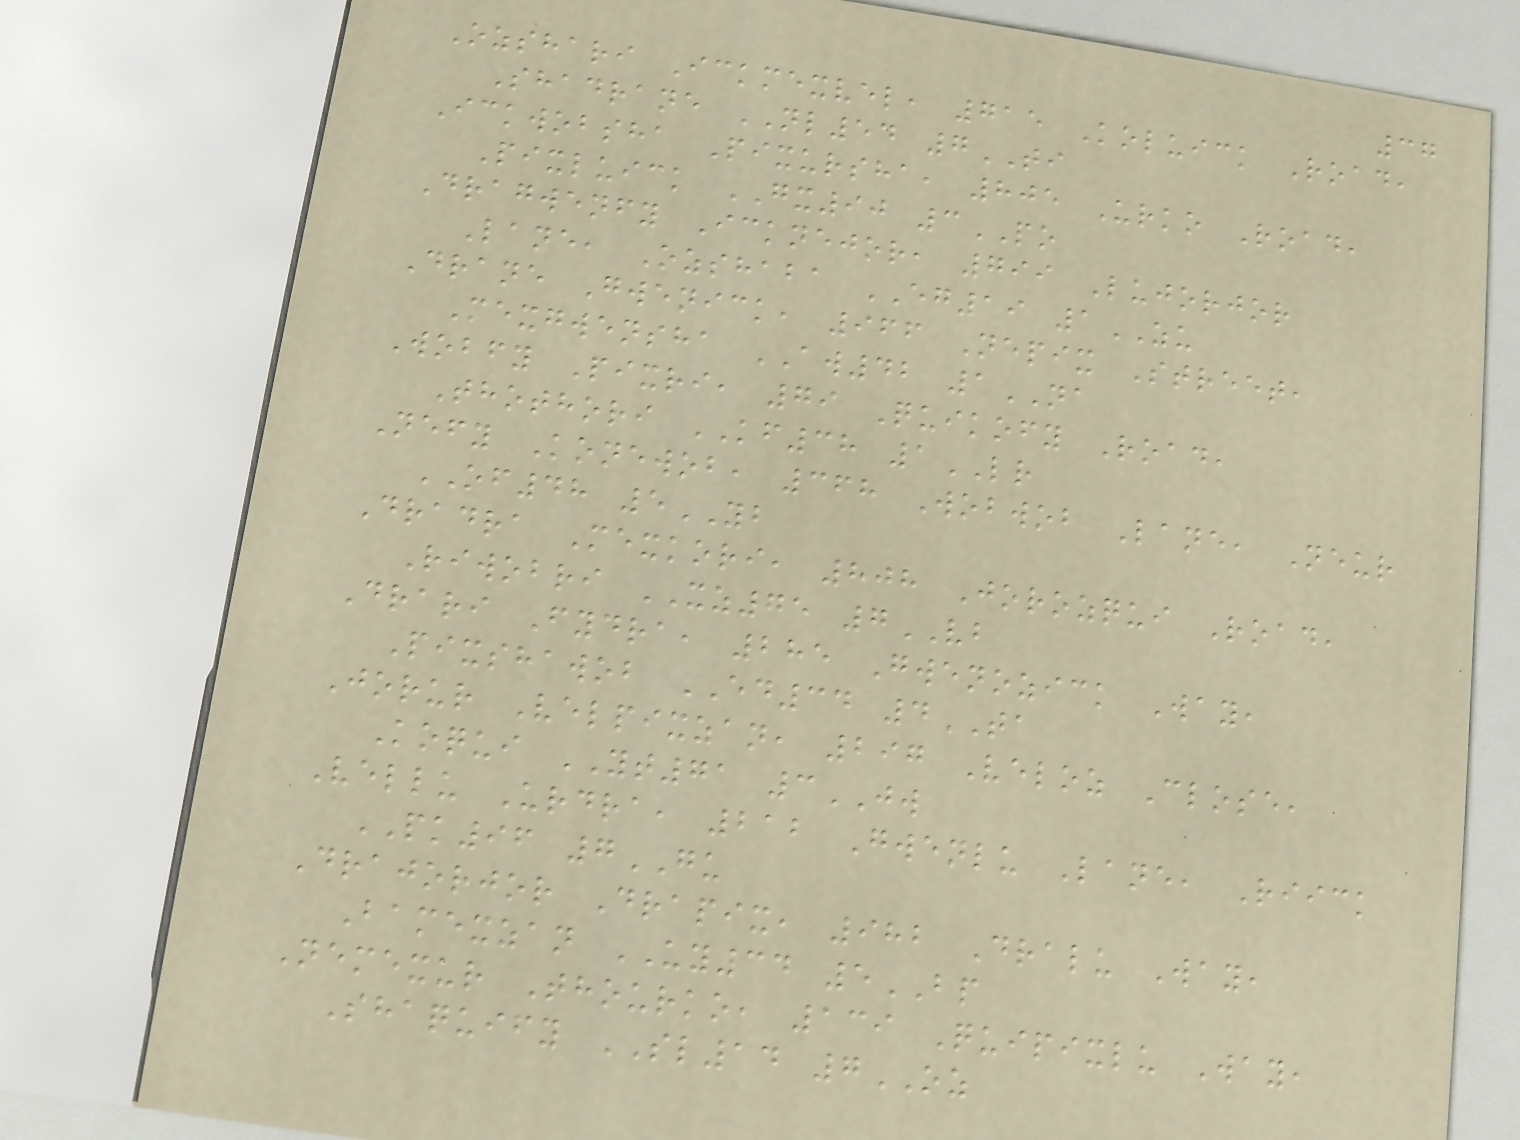37
Ozshari Ickmexvel, 715 Koluick Road,
Shadrane NL54 7TI
Ickwobsha Pixursha, 805 Urko Road,
Pixluick GX90 3PO
Dragwenfy Icknejor, 799 Lujorjor
Lane, Ozshaba EG19 1ZU
Drane Gwenick, 966 Nepix Street,
Mexgwensha AW42 1NA
Wobfy Pixri, 79 Quikofy Road,
Thothori KF38 1LR
Nefy Konewob, 368 Wobwob Lane, Neur
OF48 5YB
Dradra Mexkori, 808 Jorozqui Road,
Riwobri XZ75 7VB
Drari Fydra, 285 Gwenozick Way,
Pixshawob ED34 4TA
Jorur Velpixzan, 297 Veloz Close,
Koqui YT71 3JW
Vellu Urdra, 212 Gwenlu Lane, Riick
PK96 7GU
Drajorjor Drapix, 982 Dralu Way,
Bamexzan UY34 5BP
Nemexur Thourko, 139 Quipixlu Way,
Shaquify SL14 7OZ
